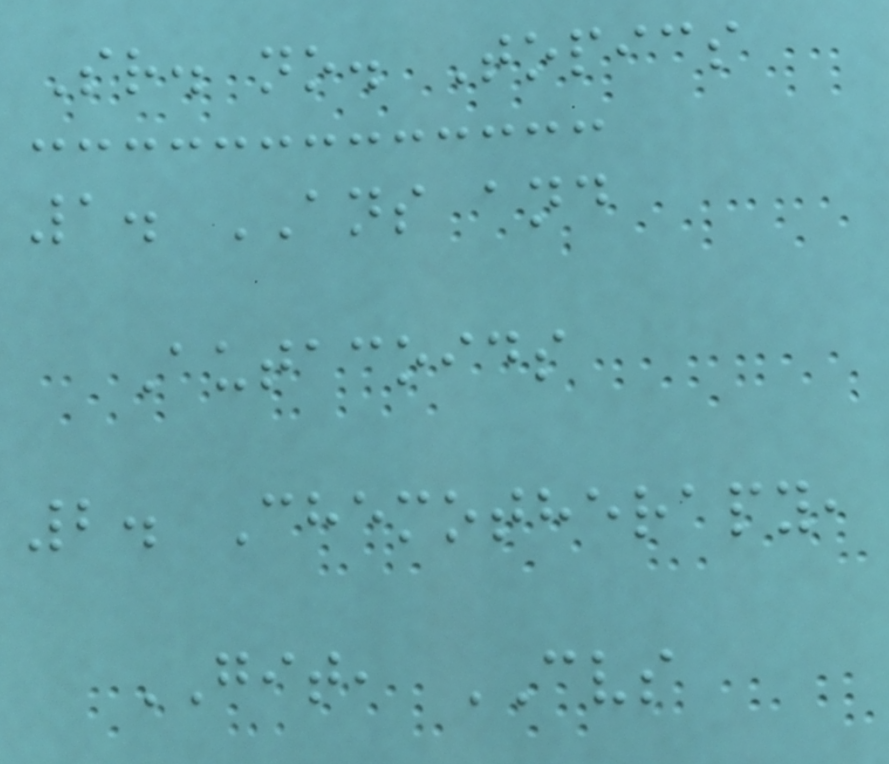Sr. no. Topics
1. ANS and
Autacoids
2. Chemotherapy,
GIT, CVS
